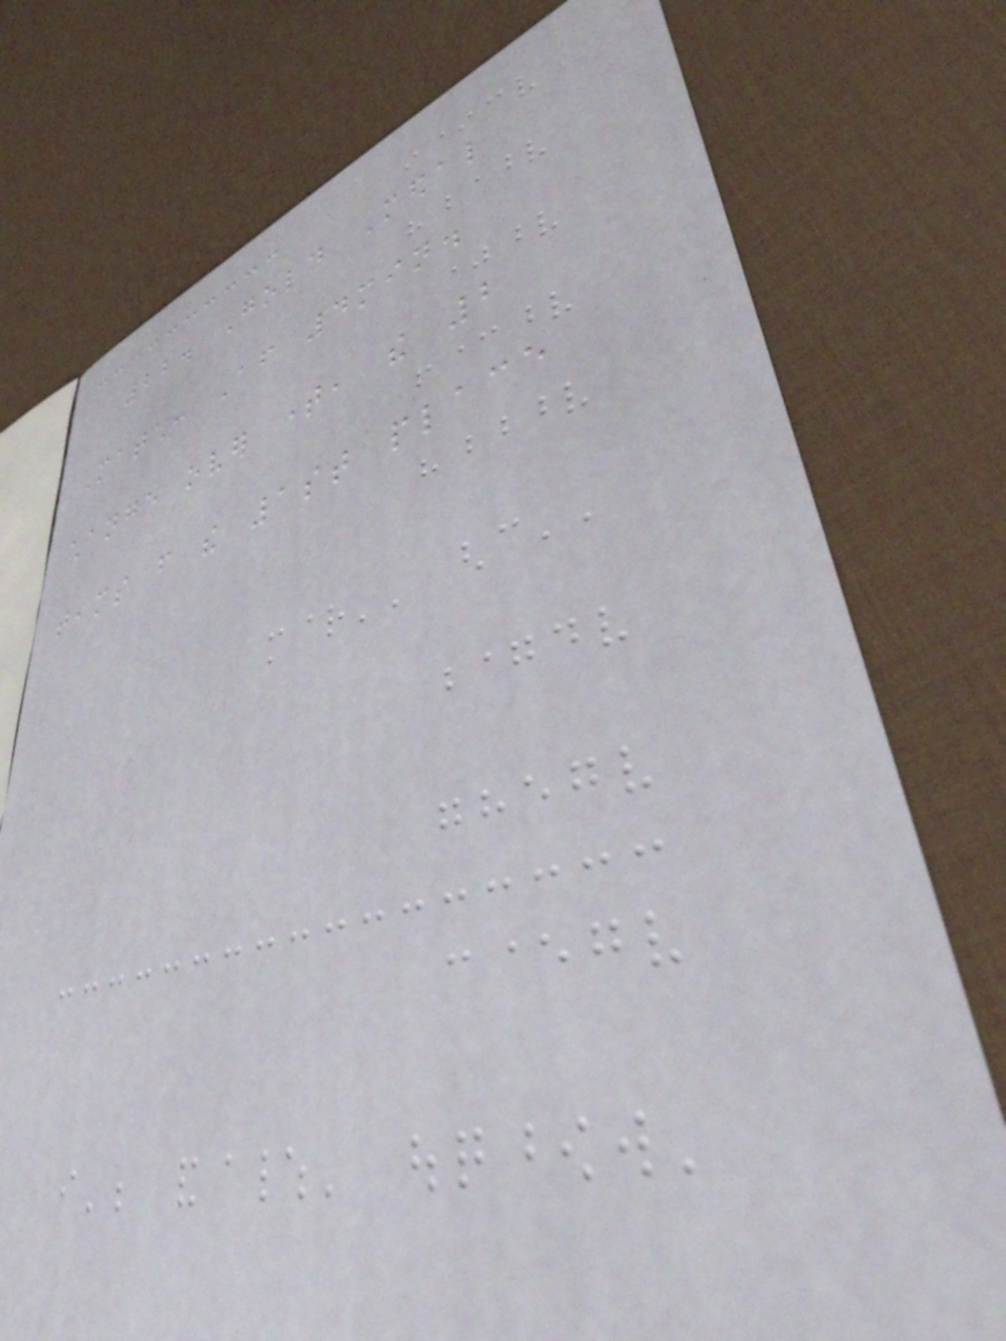22. Gold Medal
Match: After 4min.
change over time, the 2
teams from the 1st place
